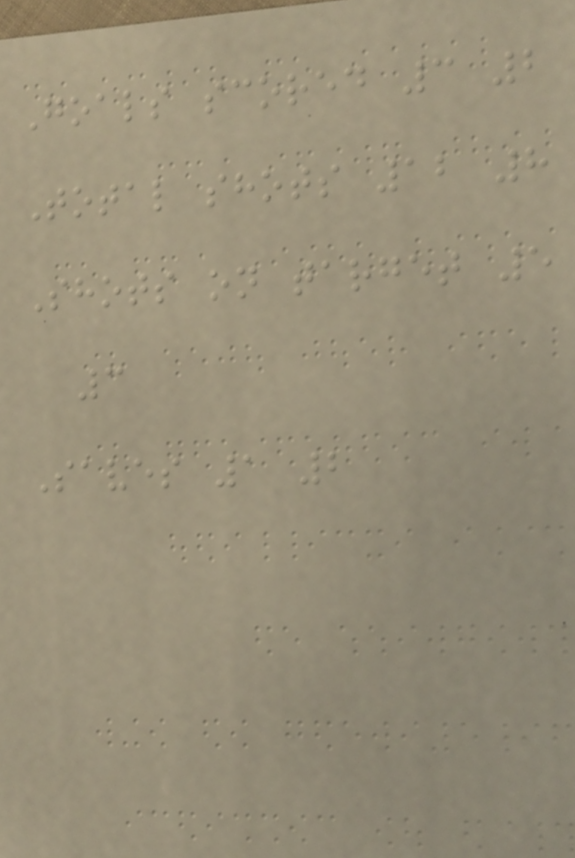Goals scored 3 2
Total shots 12 8
Shots on target 5
3
Saves 1 2
